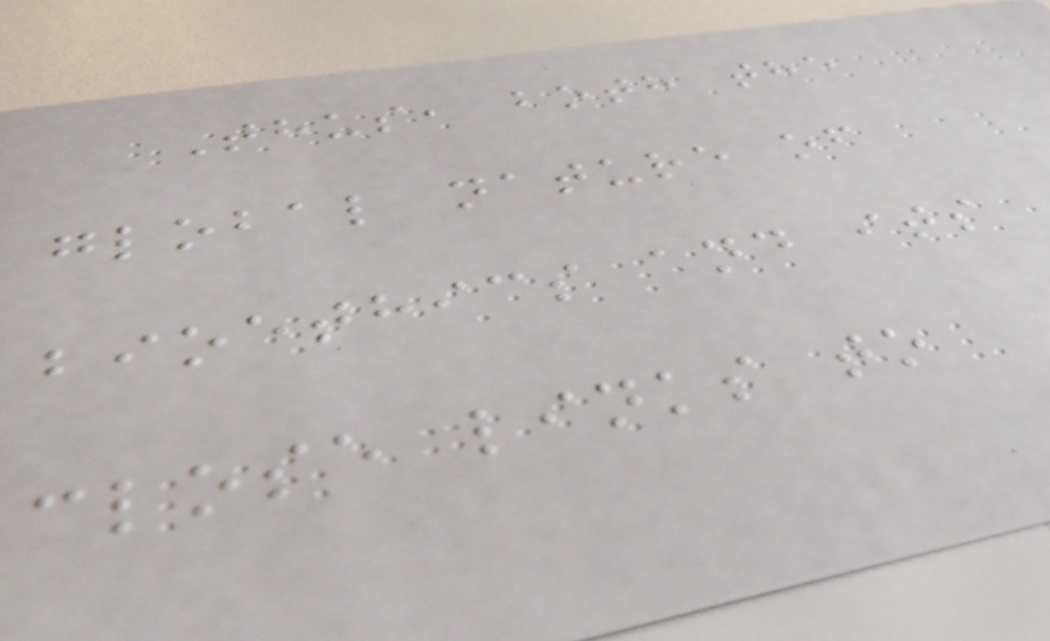Thus, both the
global nature of
bioethics and its
close links to
